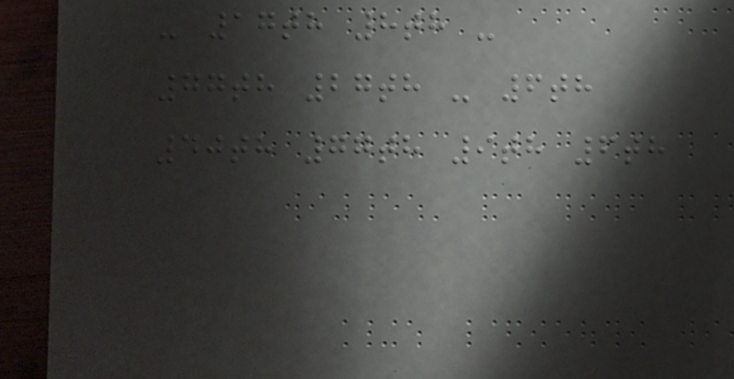- 17th 8th -
77th 27th - 6th
40th 77th 9th 6th
